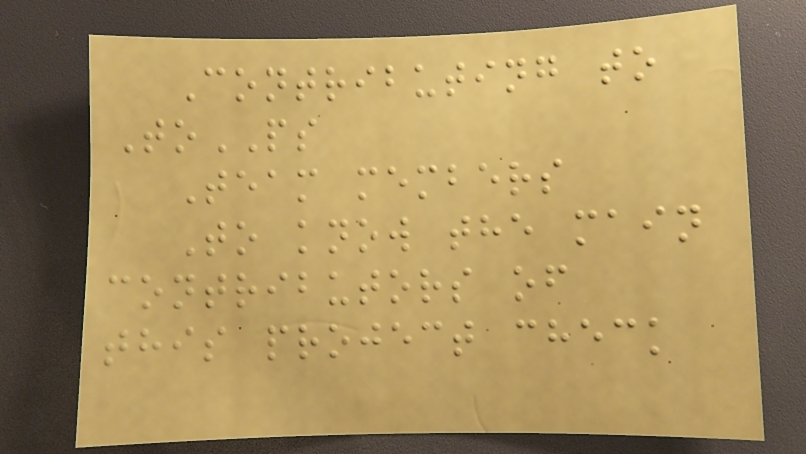Contributing to
ToPS
Team members
To know the main
contributors of
this project check
